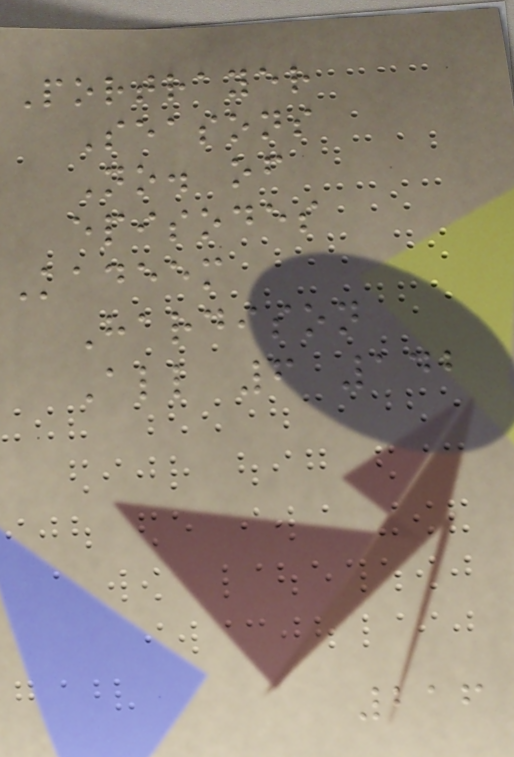Portrayer
Seasons
No. of
episodes
Kadeem
Hardison
All 6 142
216
